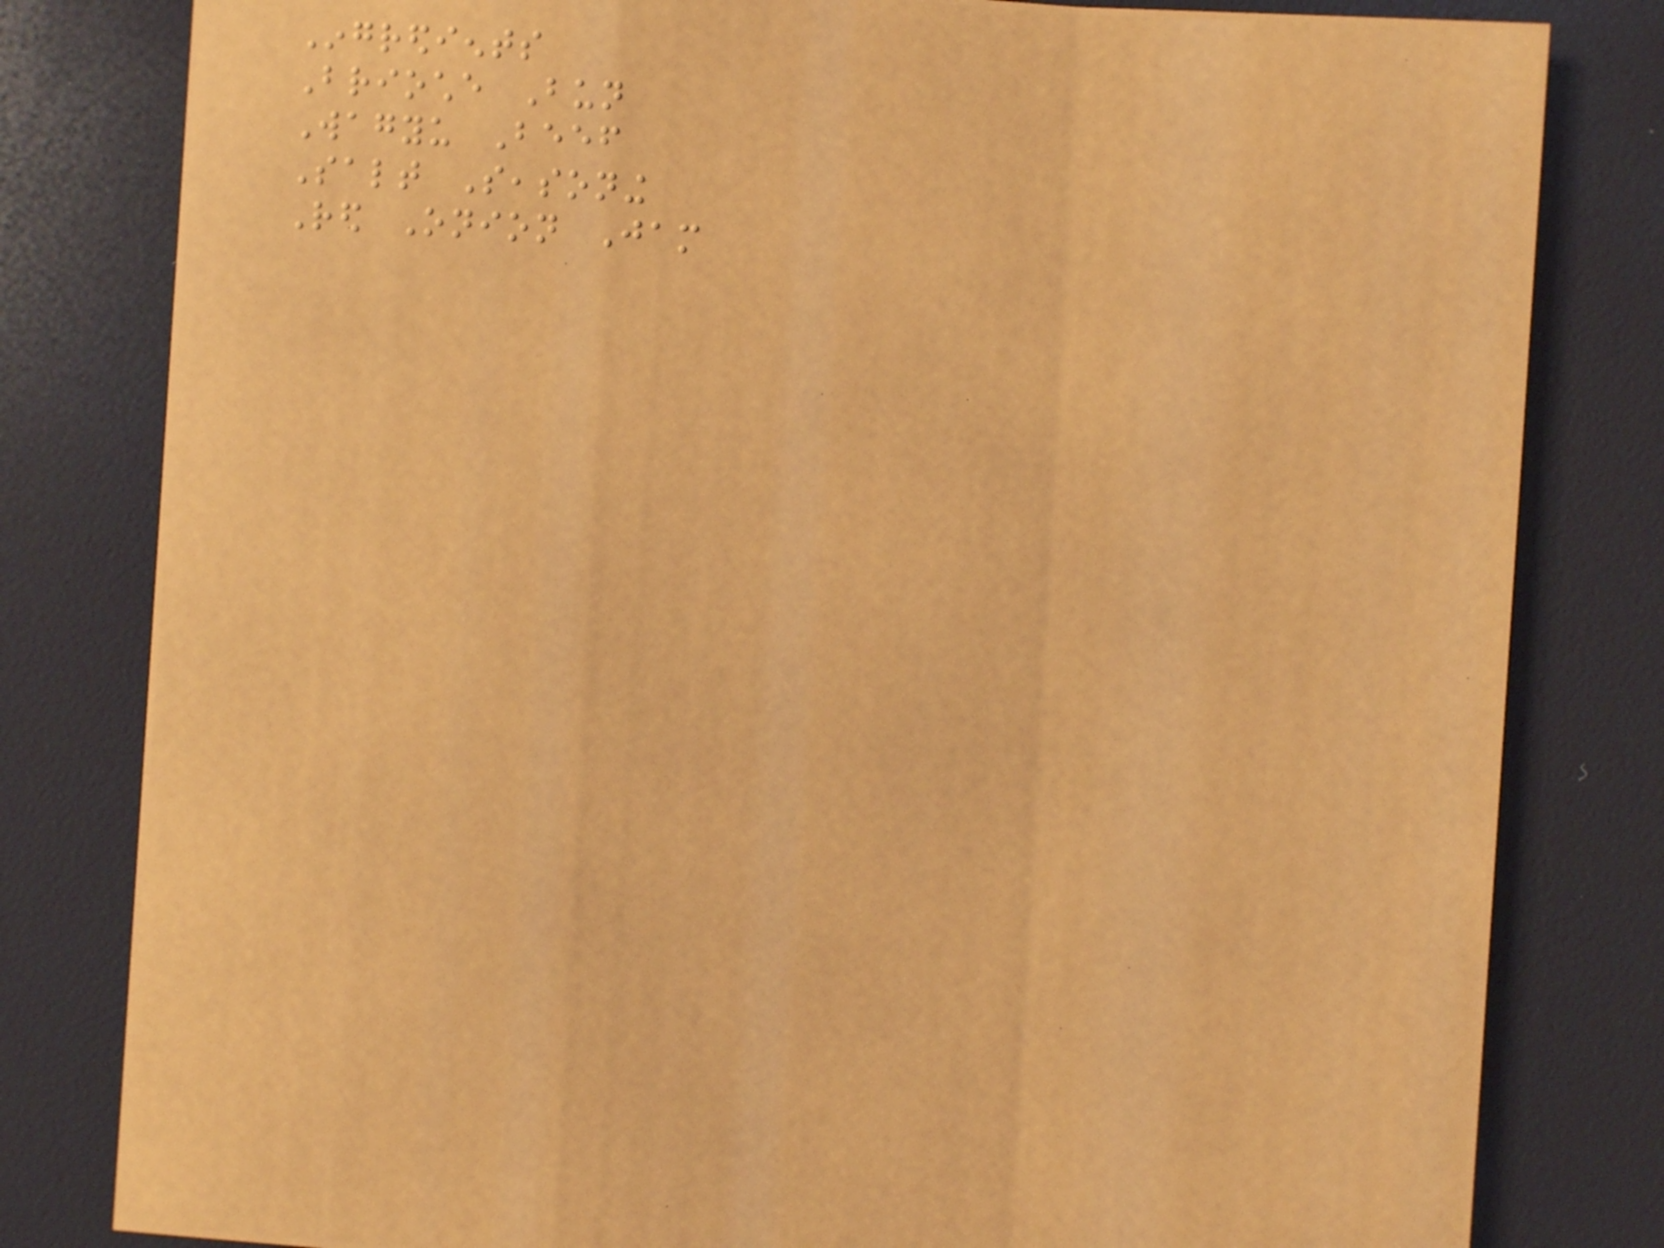Ingredients
Brioche Bun
Wagyu Beef
Salt Seasoning
Red Onion Jam
